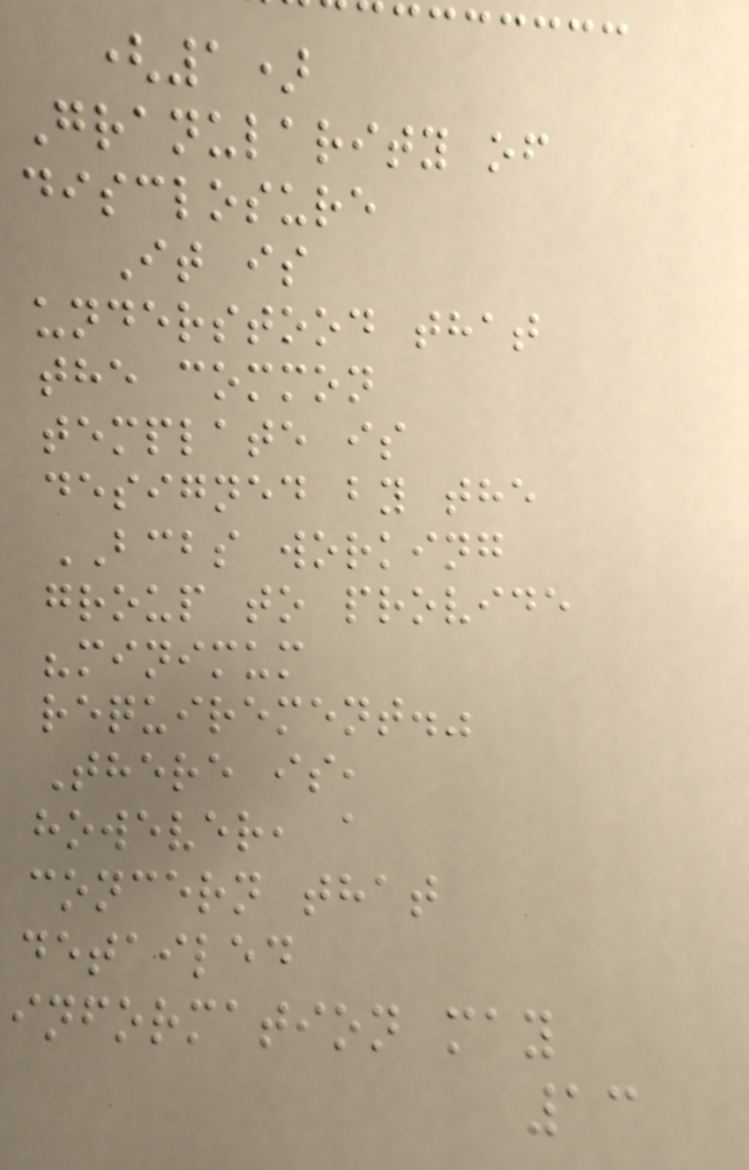(1)
Granularity of
disclosure
It is
understood that
the common
template is
designed by the
BCBS working
group to provide
"minimum
requirement."
There is,
however, a
concern that
detailed
information may
13
